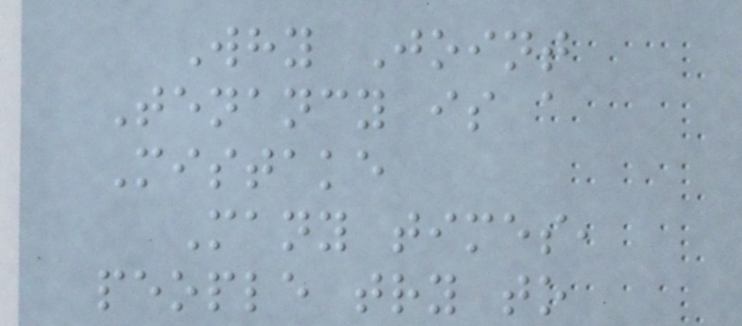Why Joint
Tenancy is a
Mistake
Many times,
people try to
